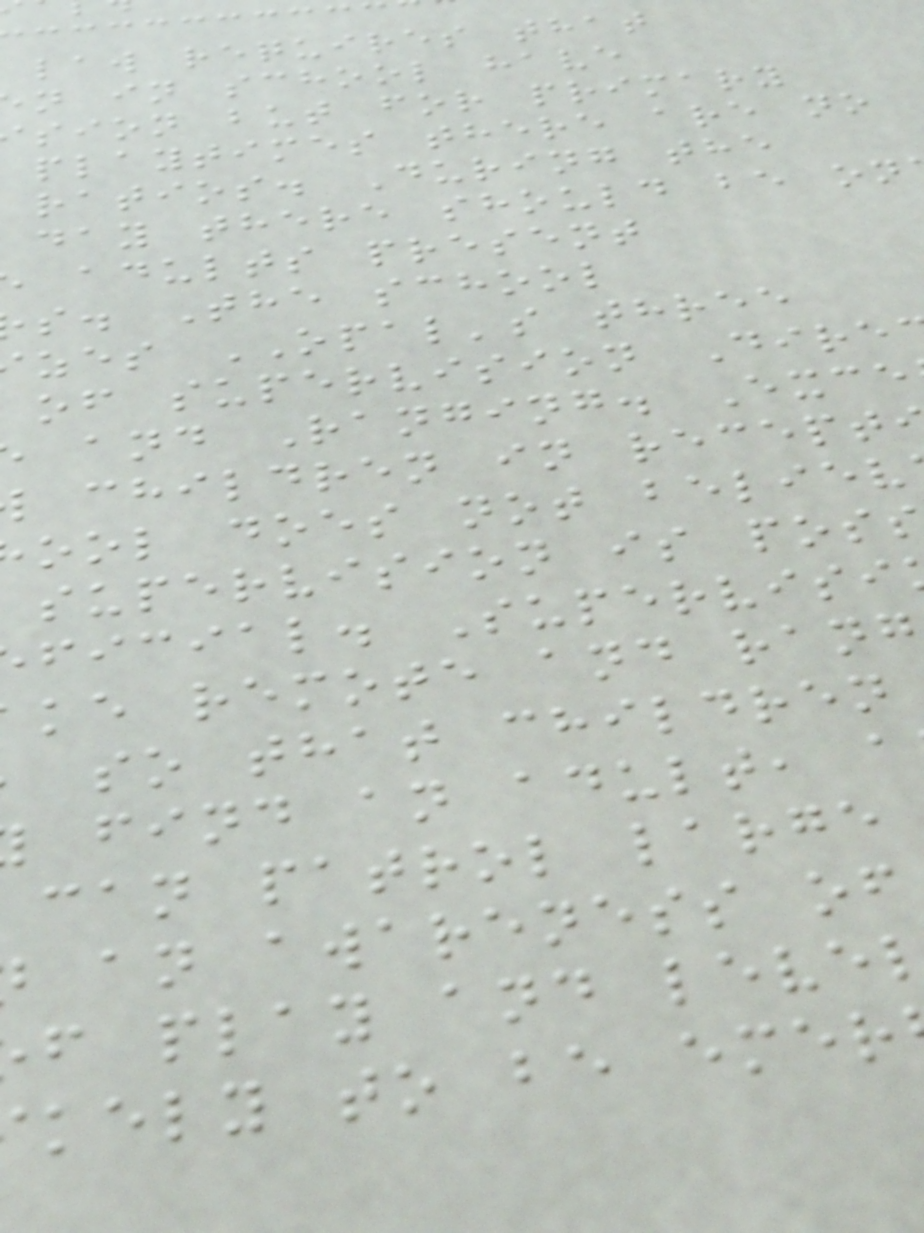law requires that
n in school have
sion but for primary
playtimes there are no
ratios. During the
day there should be on
adults present
s. The school
zes OPAL's three
of supervision Dire
and Ranging. Exce
children in recept
ool does not believ
supervision is pos
ficial. Supervisi
ke remote and rang
so that children
find an adult, a
can patrol large
an awareness of
f play and leve
kely to be emer
